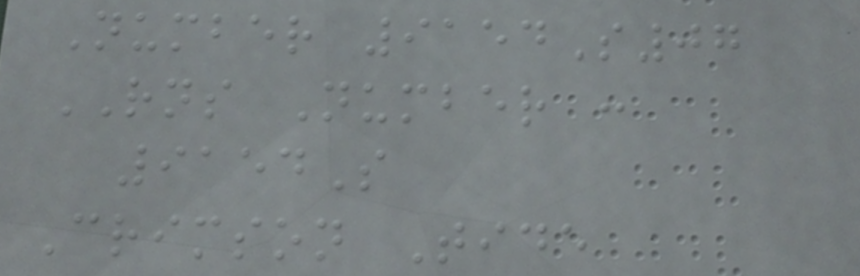Number 9154S07
RNS Number :
9154S
Crimson Tide
